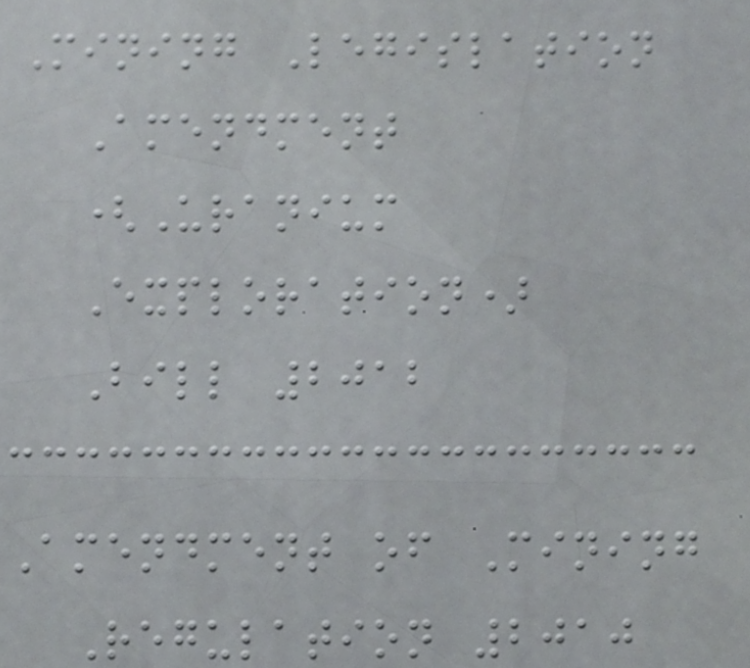Mining Legislation
Amendment
(Uranium
Exploration)
Bill 2012
Amendment of Mining
Regulation 2010
